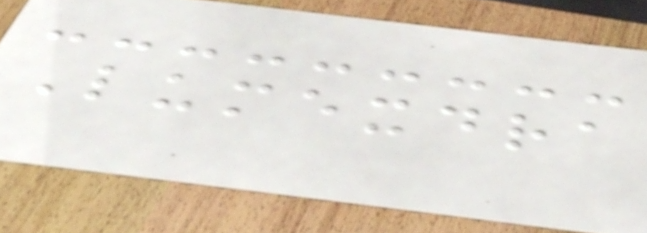Lumexdra
